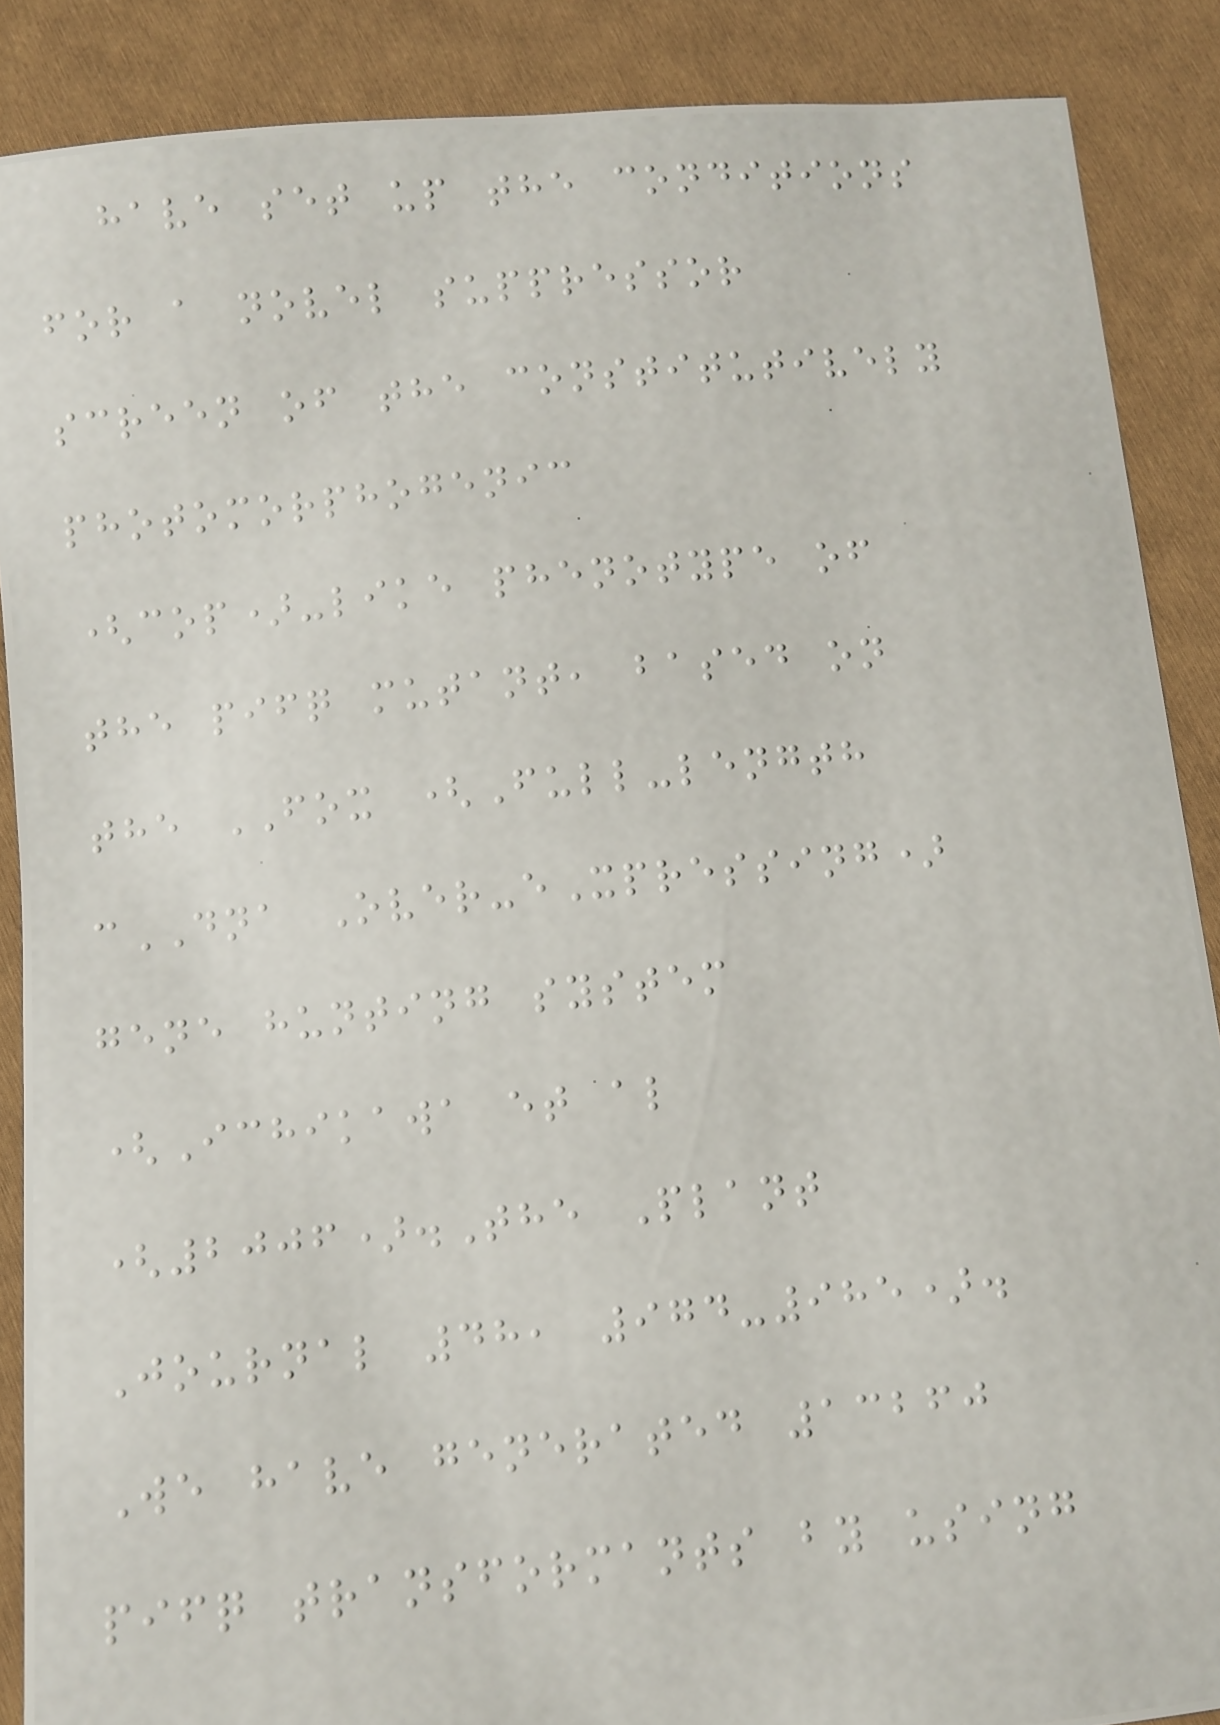have set up the conditions
for a novel suppressor
screen of the constitutively
photomorphogenic
(cop)-like phenotype of
the pifq mutant, based on
the FOX (Full-length
cDNA Over-eXpressing)
gene hunting system
(Ichikawa et al
(2006).The Plant
Journal 48, 974-985).
We have generated 13260
pifq transformants by using
